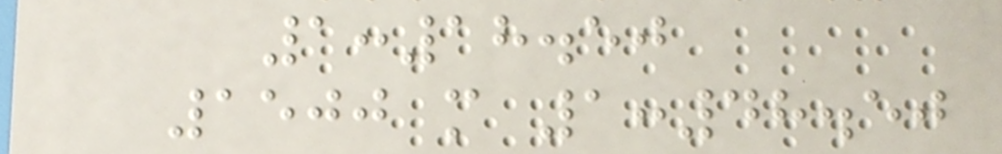1:18.50
1500 m 1:48.50
